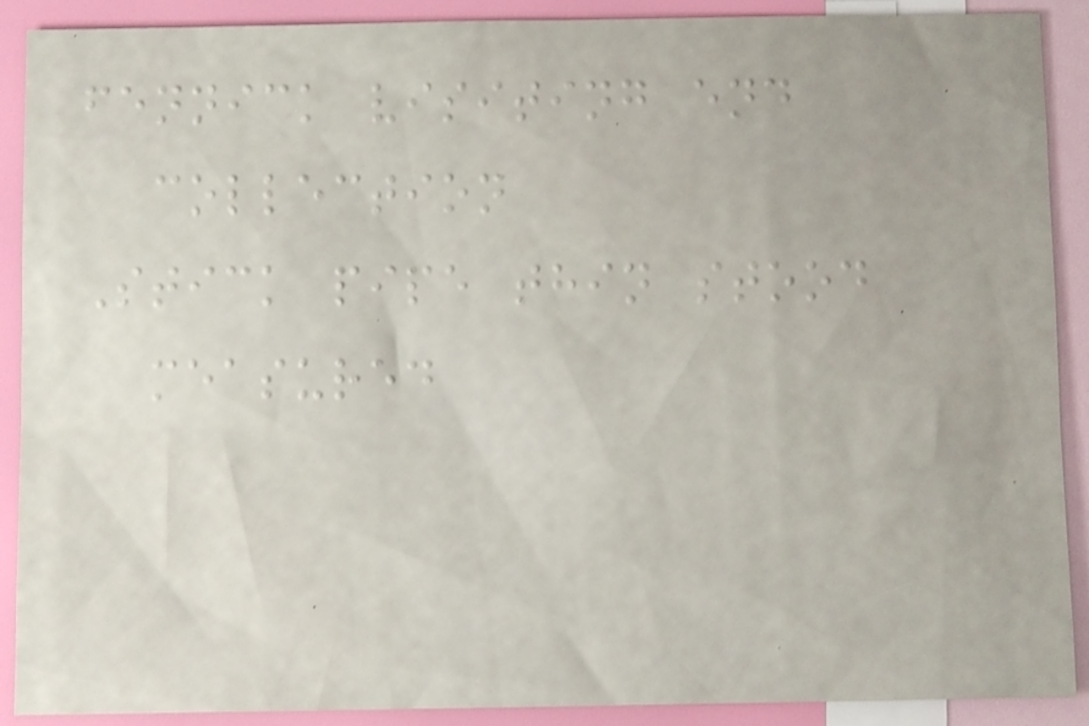fennick visiting end
collection
Stick pipe thin stood
measured
